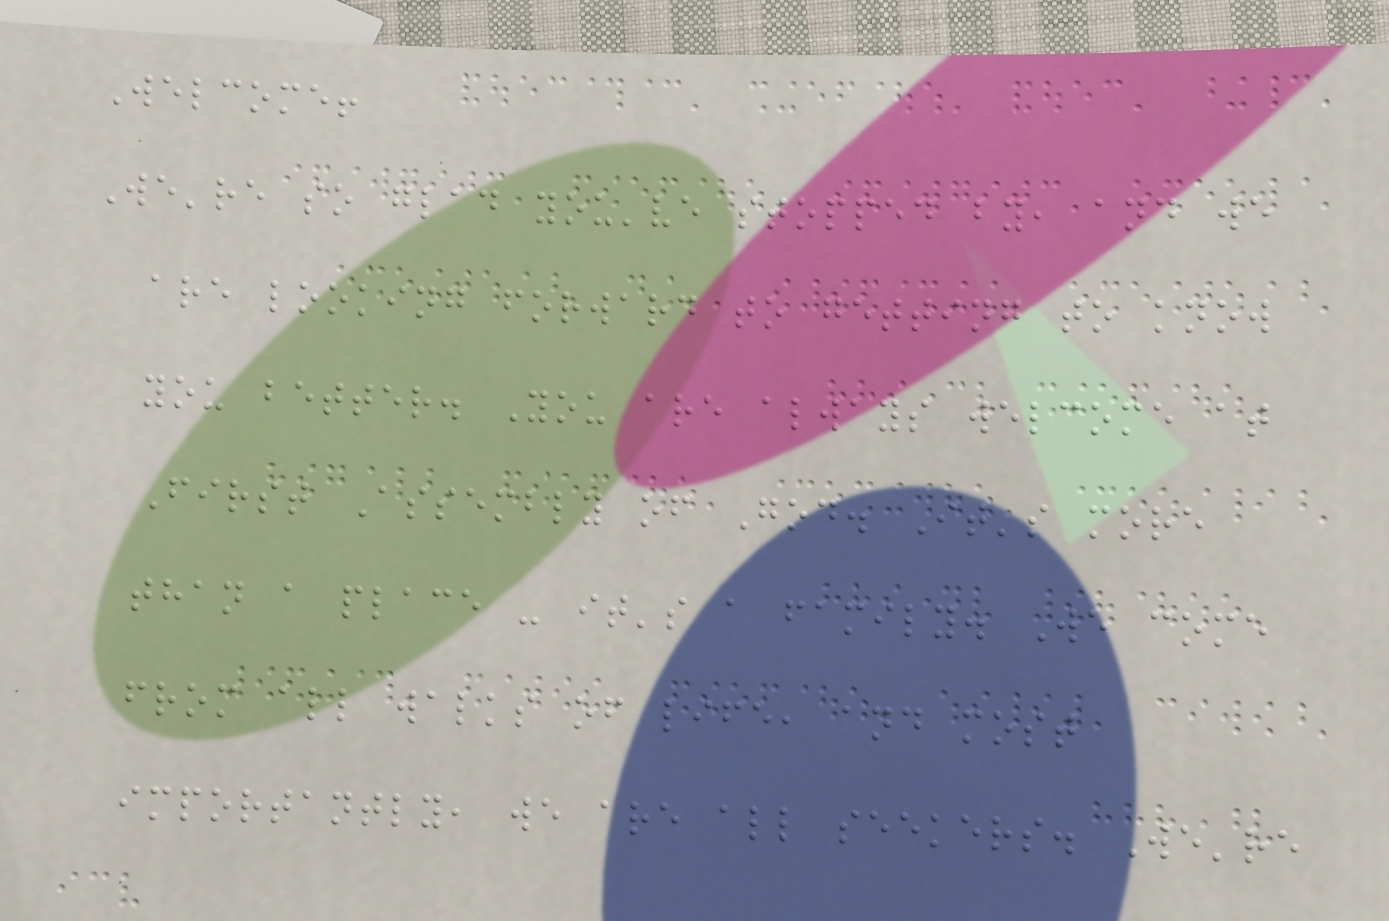Welcome!
We're so glad you've stopped by, and we
are looking forward to getting to know
you better. You are always welcome at
First Assembly of God. It's more
than a place - it's a family. We come
from all walks of life, and most
importantly, we are all seekers. We're
